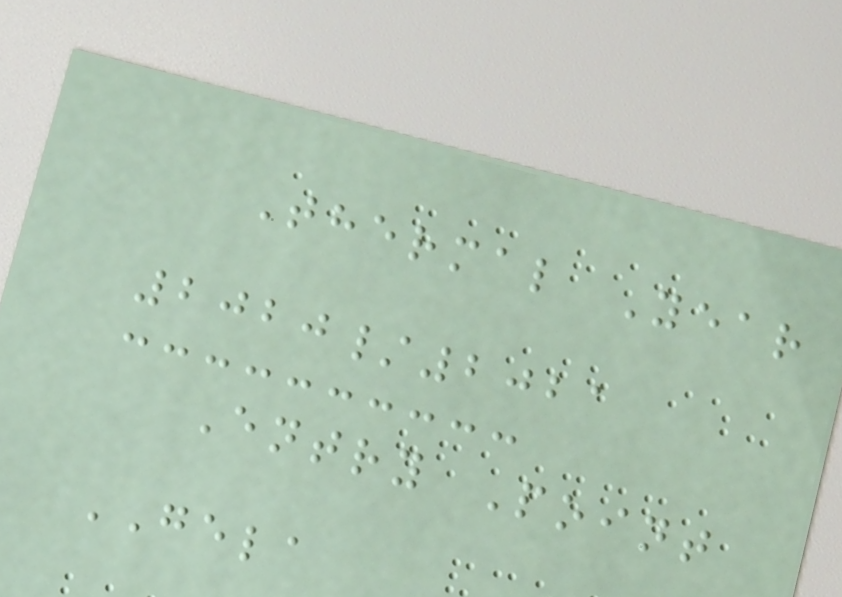Thermal Year
2020/2021
Entry Point
GELA
